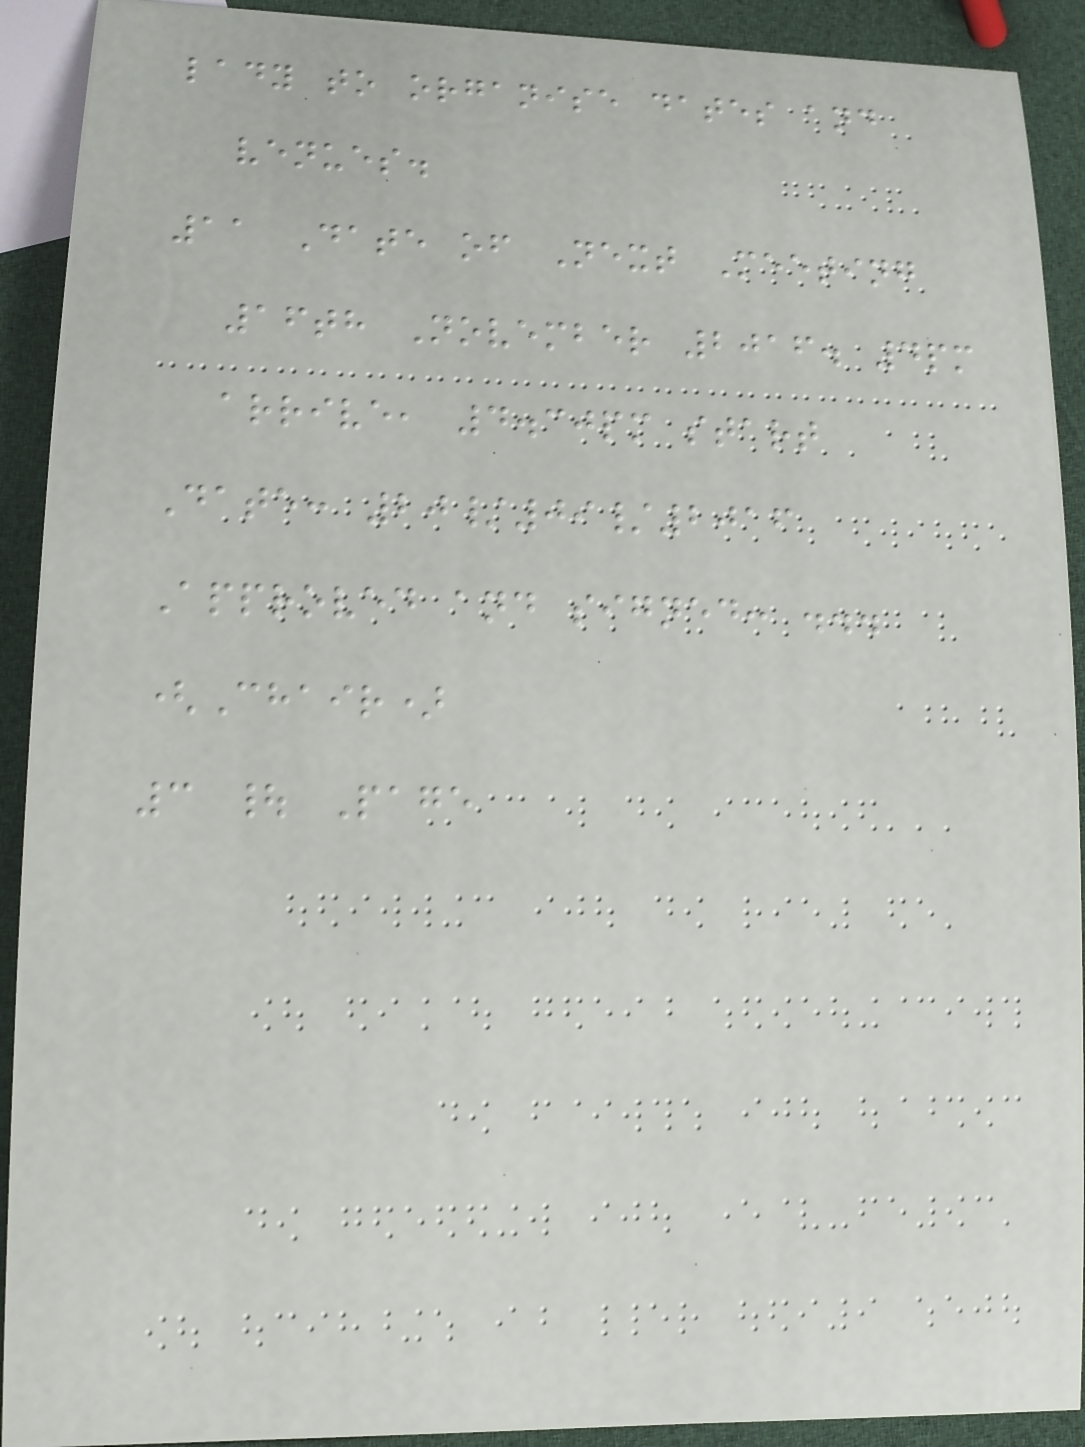lady to organise dates and
venues.
11 Date of Next Meeting
16th November 2016. 4pm
arrive, 4.30pm start
Date: 20/09/2016
Approved and signed: ...
(Chair)
3 | Page
